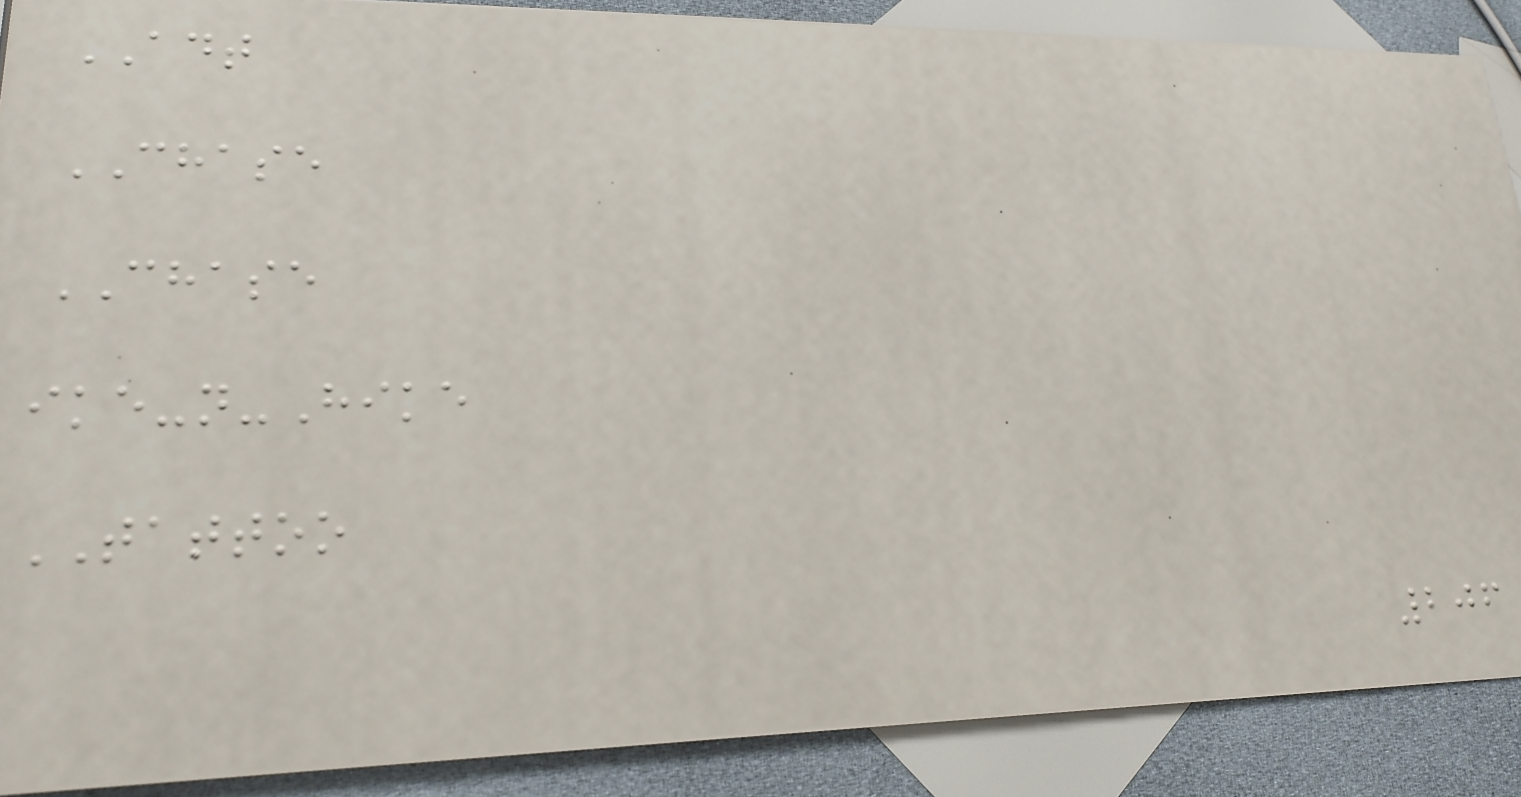ADT
CHASE
CHASE
ike-n-Hike
TATTOO
206
